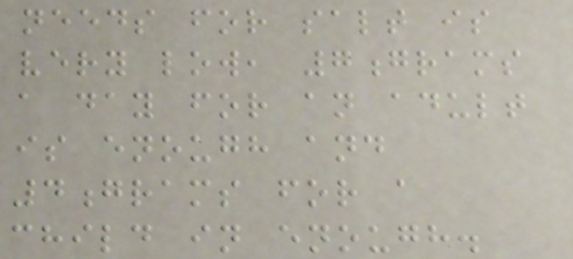needs for salt is
very low, 7grams
a day for an adult
is enough and
4grams for a
child in enough.
